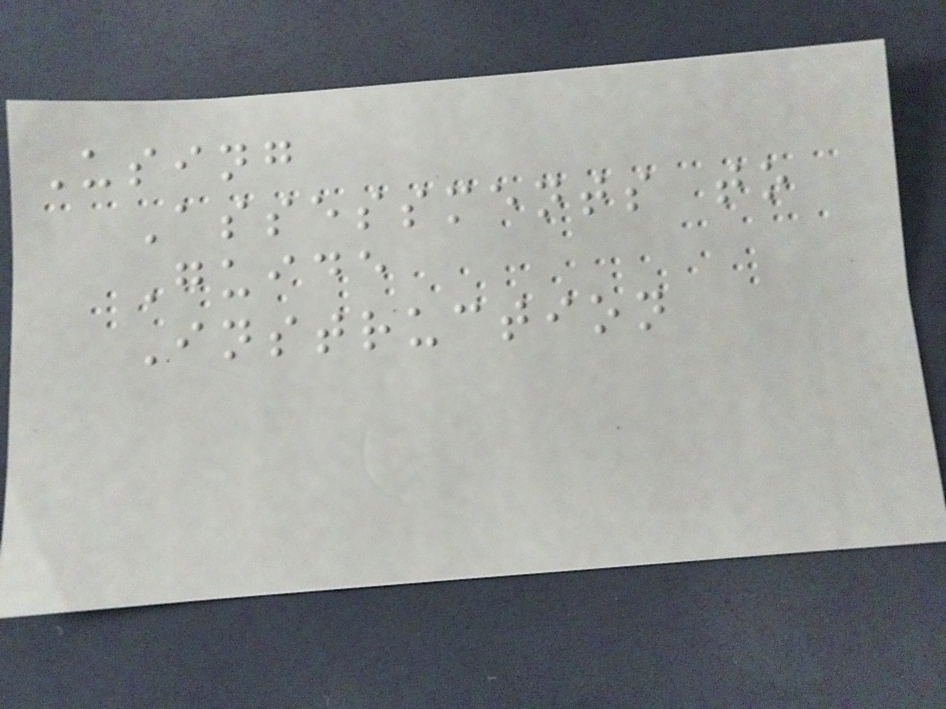Using
Assessments to
Guide
Instruction
